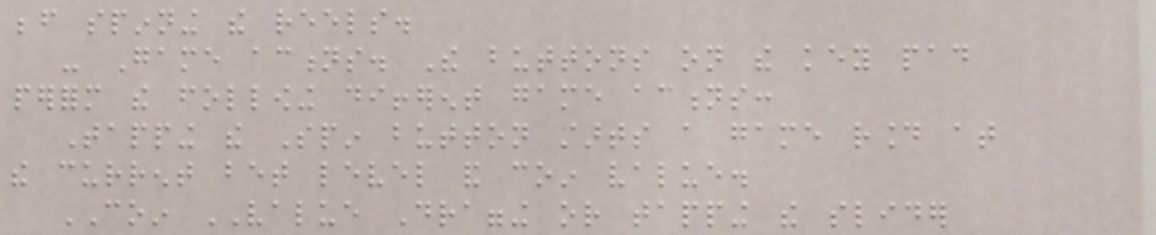before spinning the reels.
- Game actions. The buttons on the key pad
perform the following different game actions:
Tapping the Spin button starts a game round at
the current bet level and coin value.
COIN VALUE Dragging or tapping the slider
